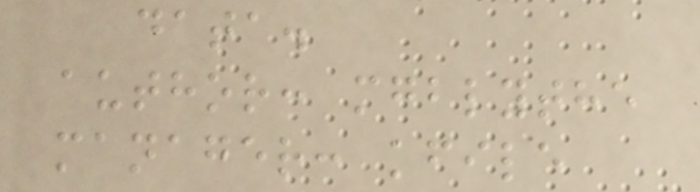data.
author: mgblythe
manager: kfile
